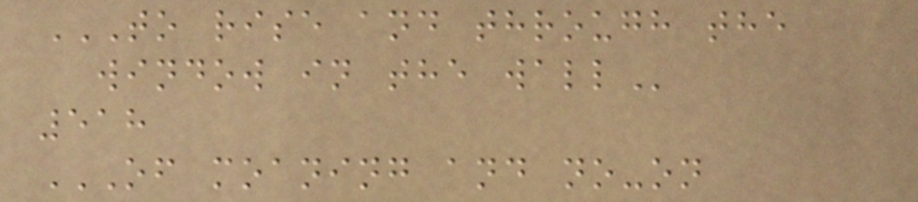TO RISE AND THROUGH THE
WINDOW IN THE WALL
518
OF MOANING AND NO-ON
